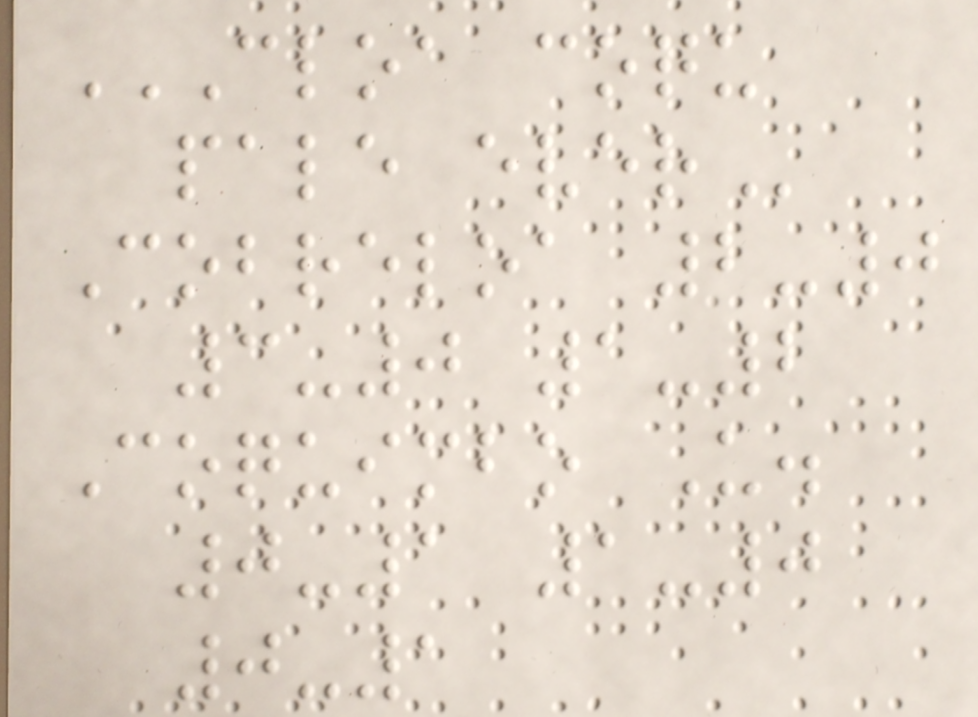CLOA COQU
PALE EVER
Cobreloa 2-0
3-0 1-2
Coquimbo U.
0-1 1-0
0-1
